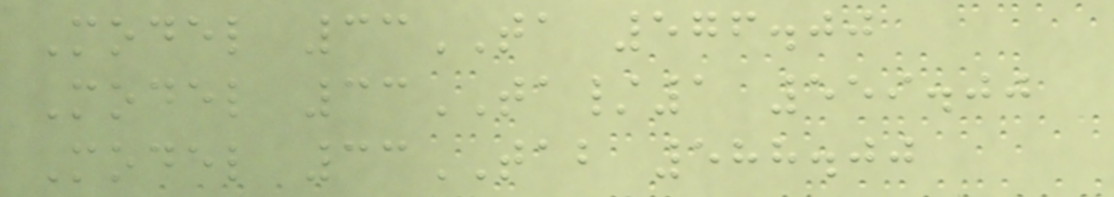Model 33TA 576.00
Model 33TA/1 559.00
Model 33TAB 588.00
